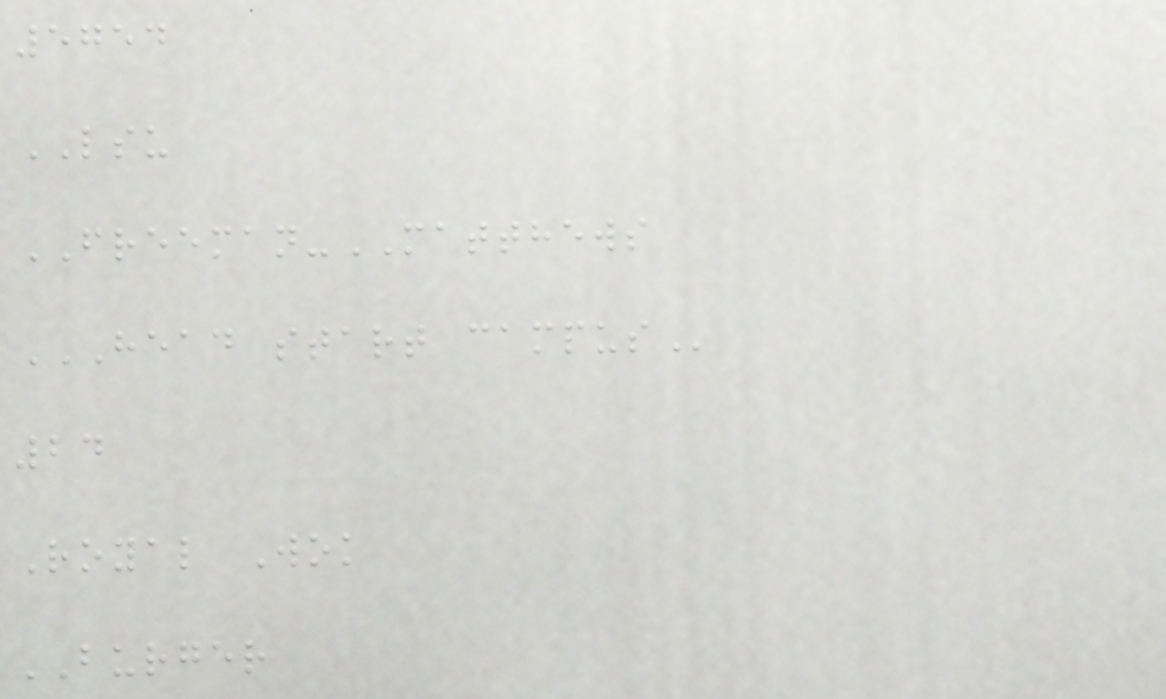5754
LSU
FREEMAN-MATTHEWS
HEAD START CAMPUS
24
Royal Wok
BURGER
